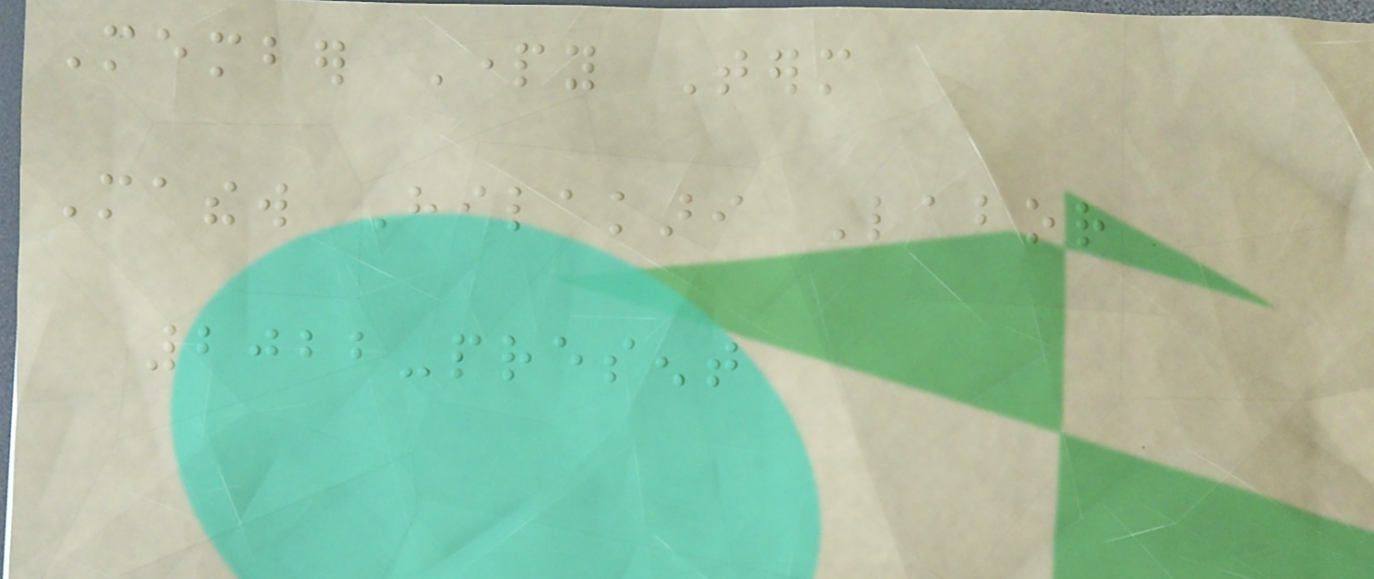Member Party Term
Mathew Hilakari Labor
2022-present
